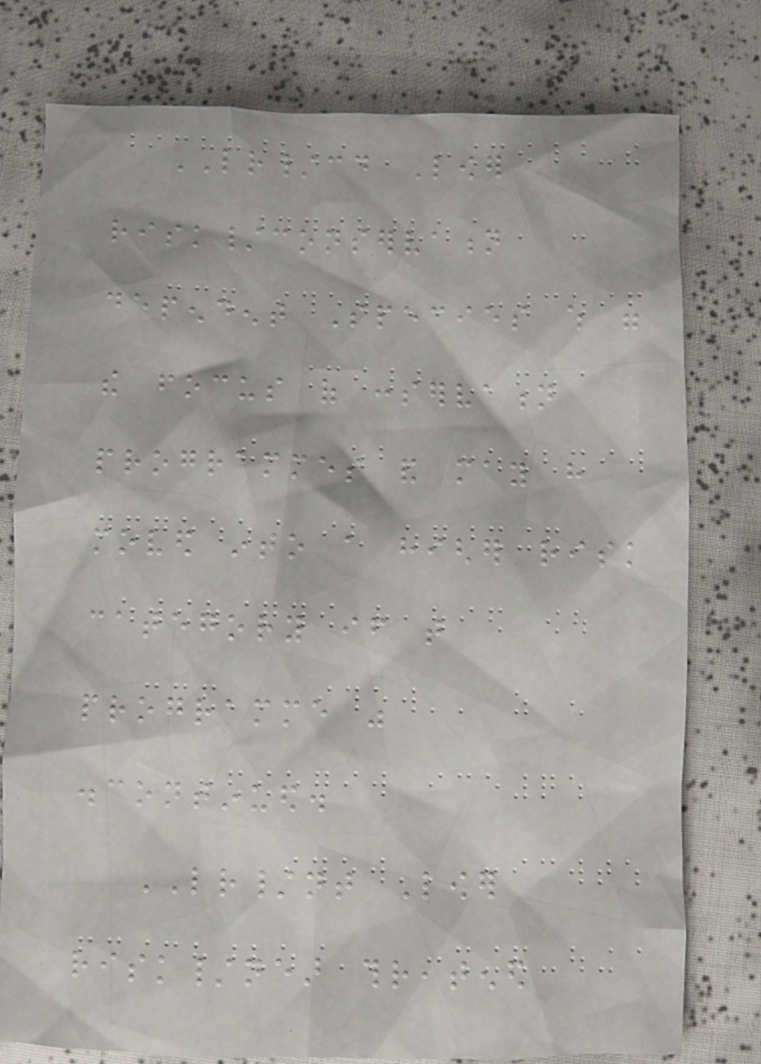LR/cd Lower
risk/conservation
dependent Species which were
the focus of conservation
programmes and may have
moved into a higher risk
category if that
programme was
discontinued.
LR/nt Lower
risk/near threatened
